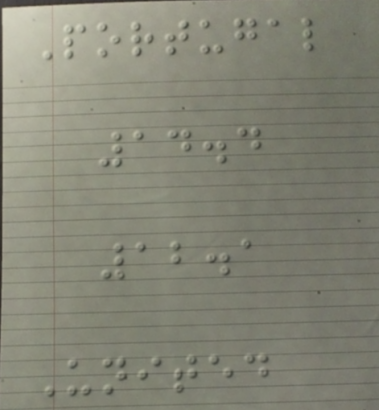Portugal
14.4
12.1
United
